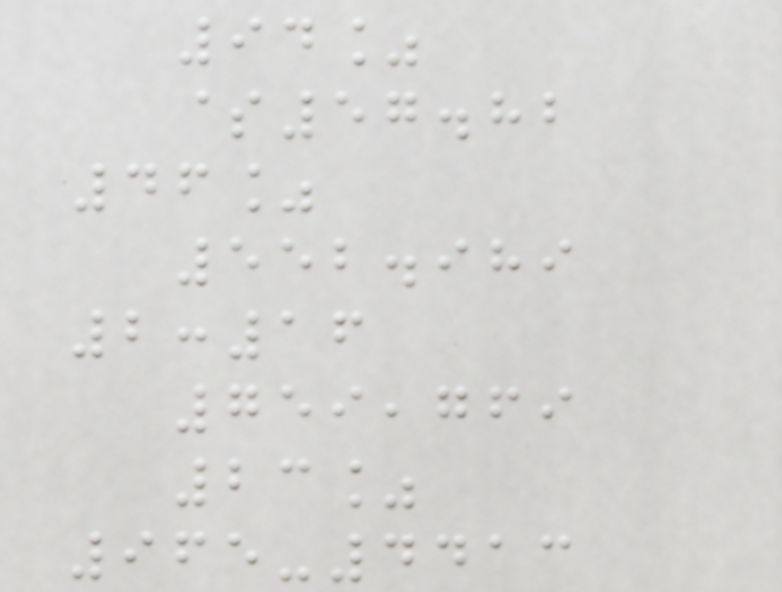94%
$57.82
46%
552.989
2:16
759,769
23%
965-4413
